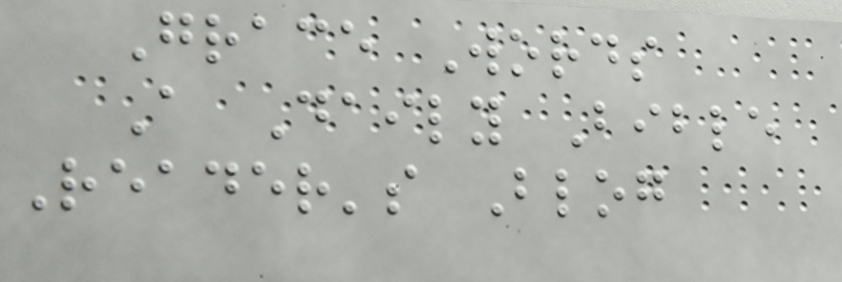Grace Words
A Daily Bible
Reader's Blog
